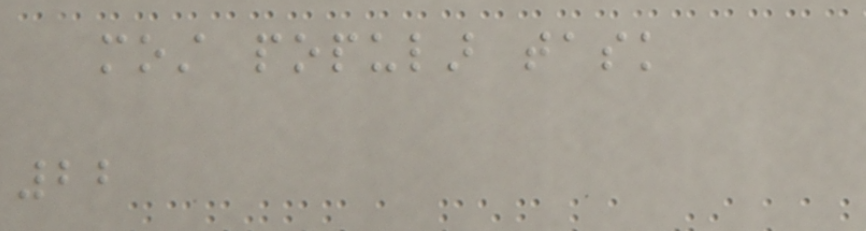most popular task
22
